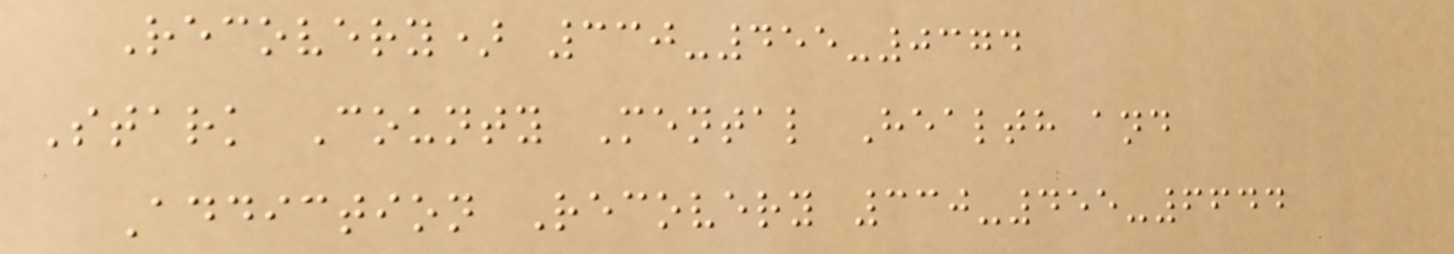Recovery) 330-455-0374
Stark County Mental Health and
Addiction Recovery 330-455-6644
